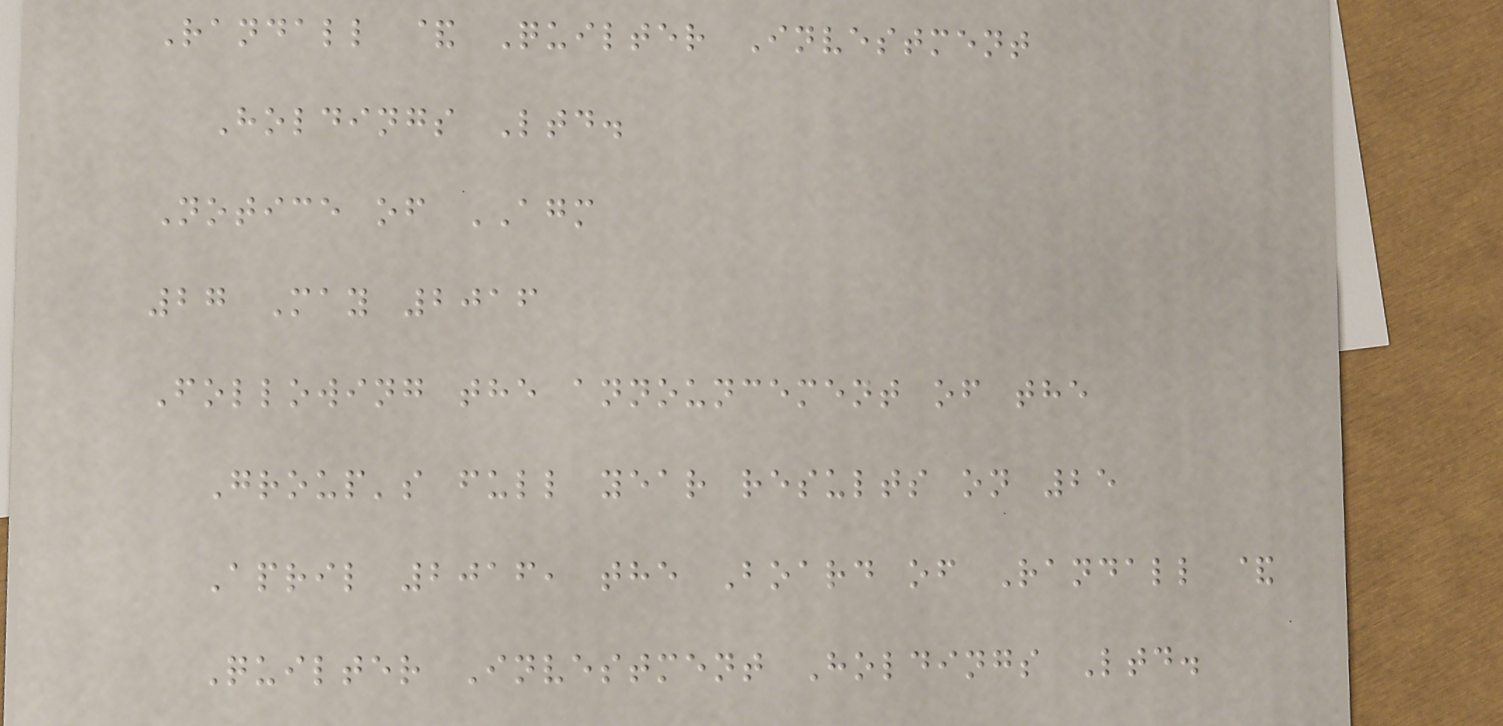Randall & Quilter Investment
Holdings Ltd.
Notice of AGM
27 May 2016
Following the announcement of the
Group's full year results on 25
April 2016, the Board of Randall &
Quilter Investment Holdings Ltd.
